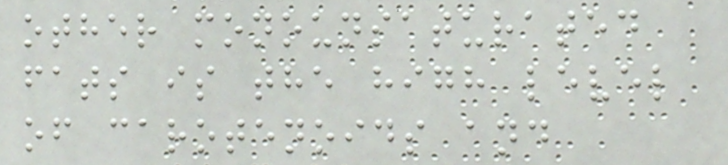other monounsaturated
fats is the high level
of carotenoids and
